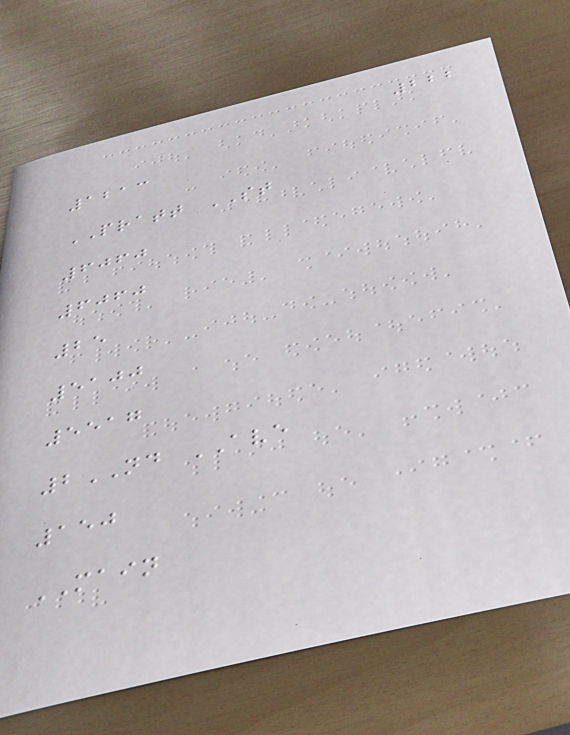222
1213
PRATT ST
6060
6060
25
5100
5517
2ND AVE
150
MAIN
